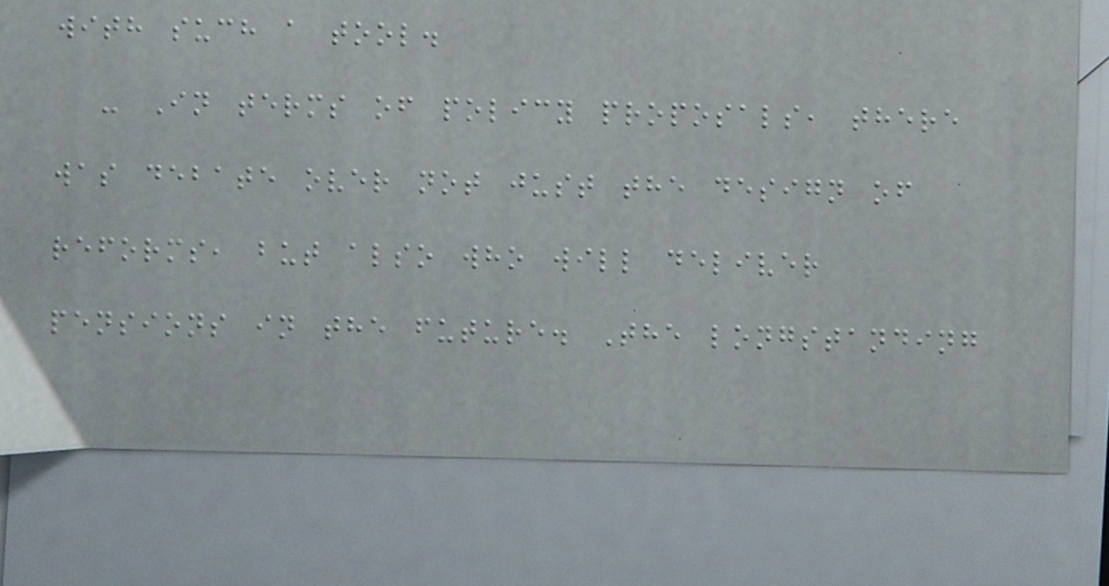with such a tool.
- In terms of policy proposals, there
was debate over not just the design of
reforms, but also who will deliver
pensions in the future. The longstanding
